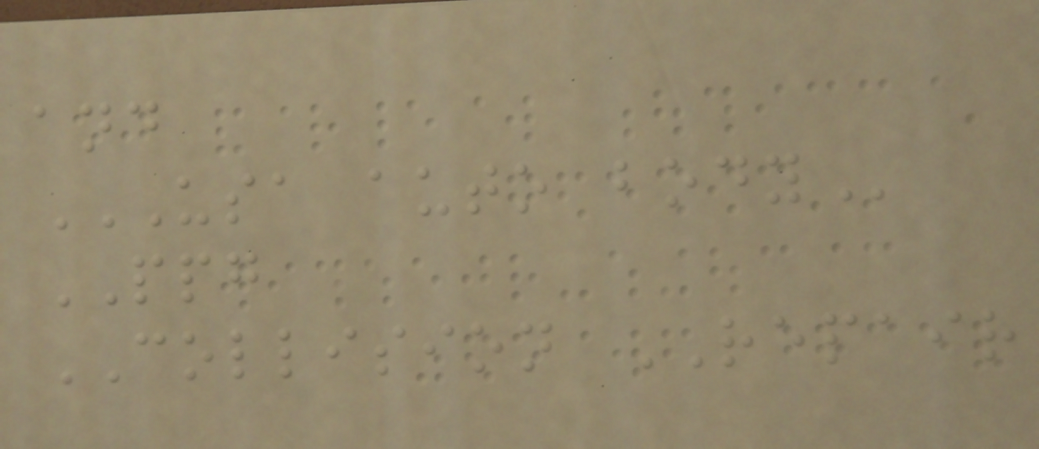and
USA AUTO BODY
PPG
COLLISION REPAIR
